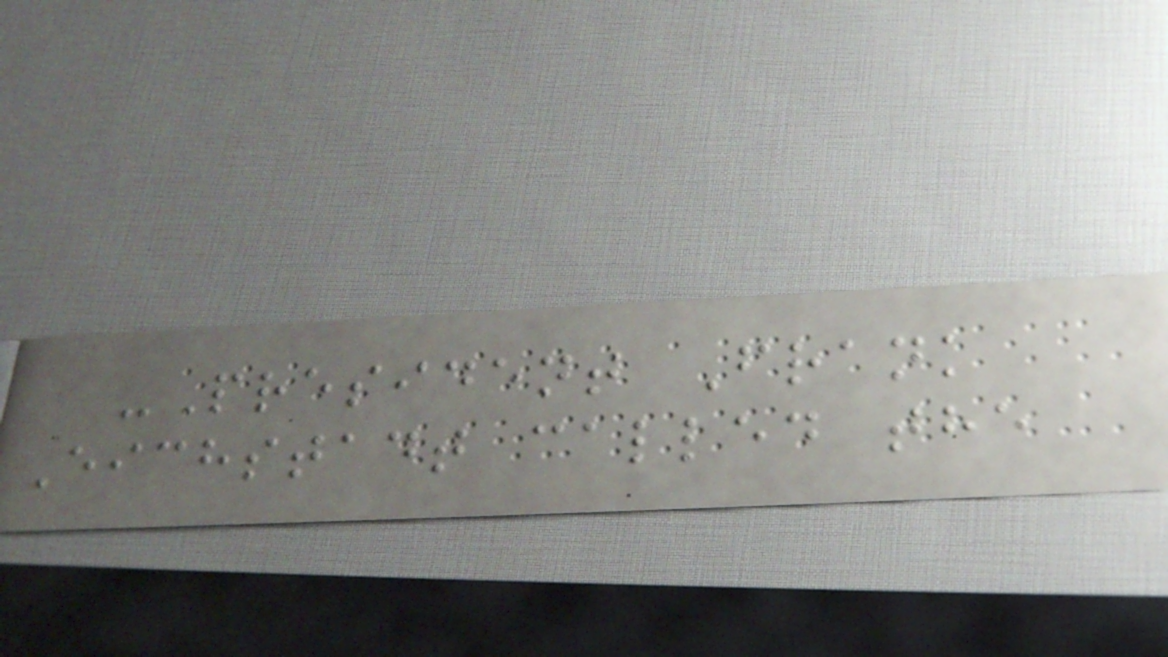-President Frank
Eichstadt called the
